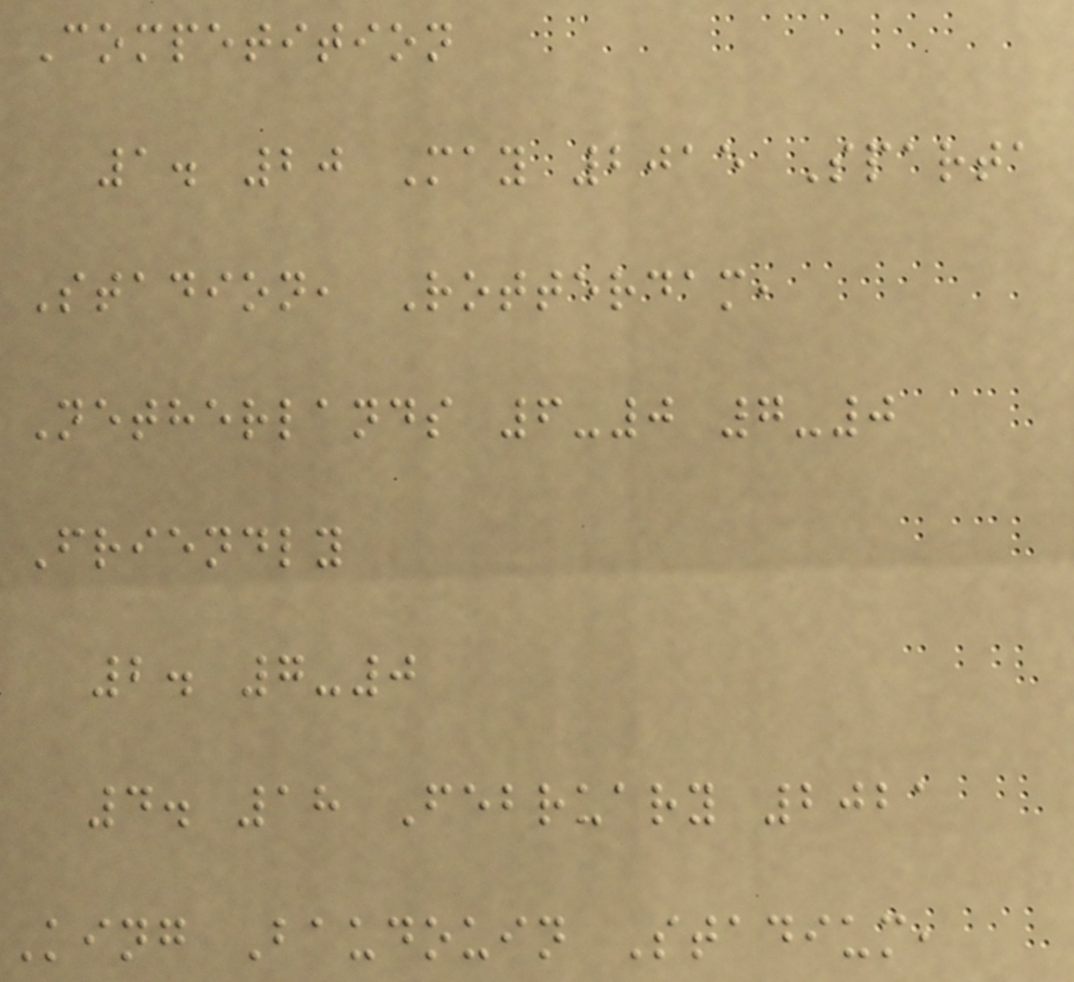Competition
1. 20 May 2015 Sparta
Stadion, Rotterdam,
Netherlands 6-0 7-0
Friendly
2. 7-0
4. 18 February 2021
King Baudouin Stadium,
